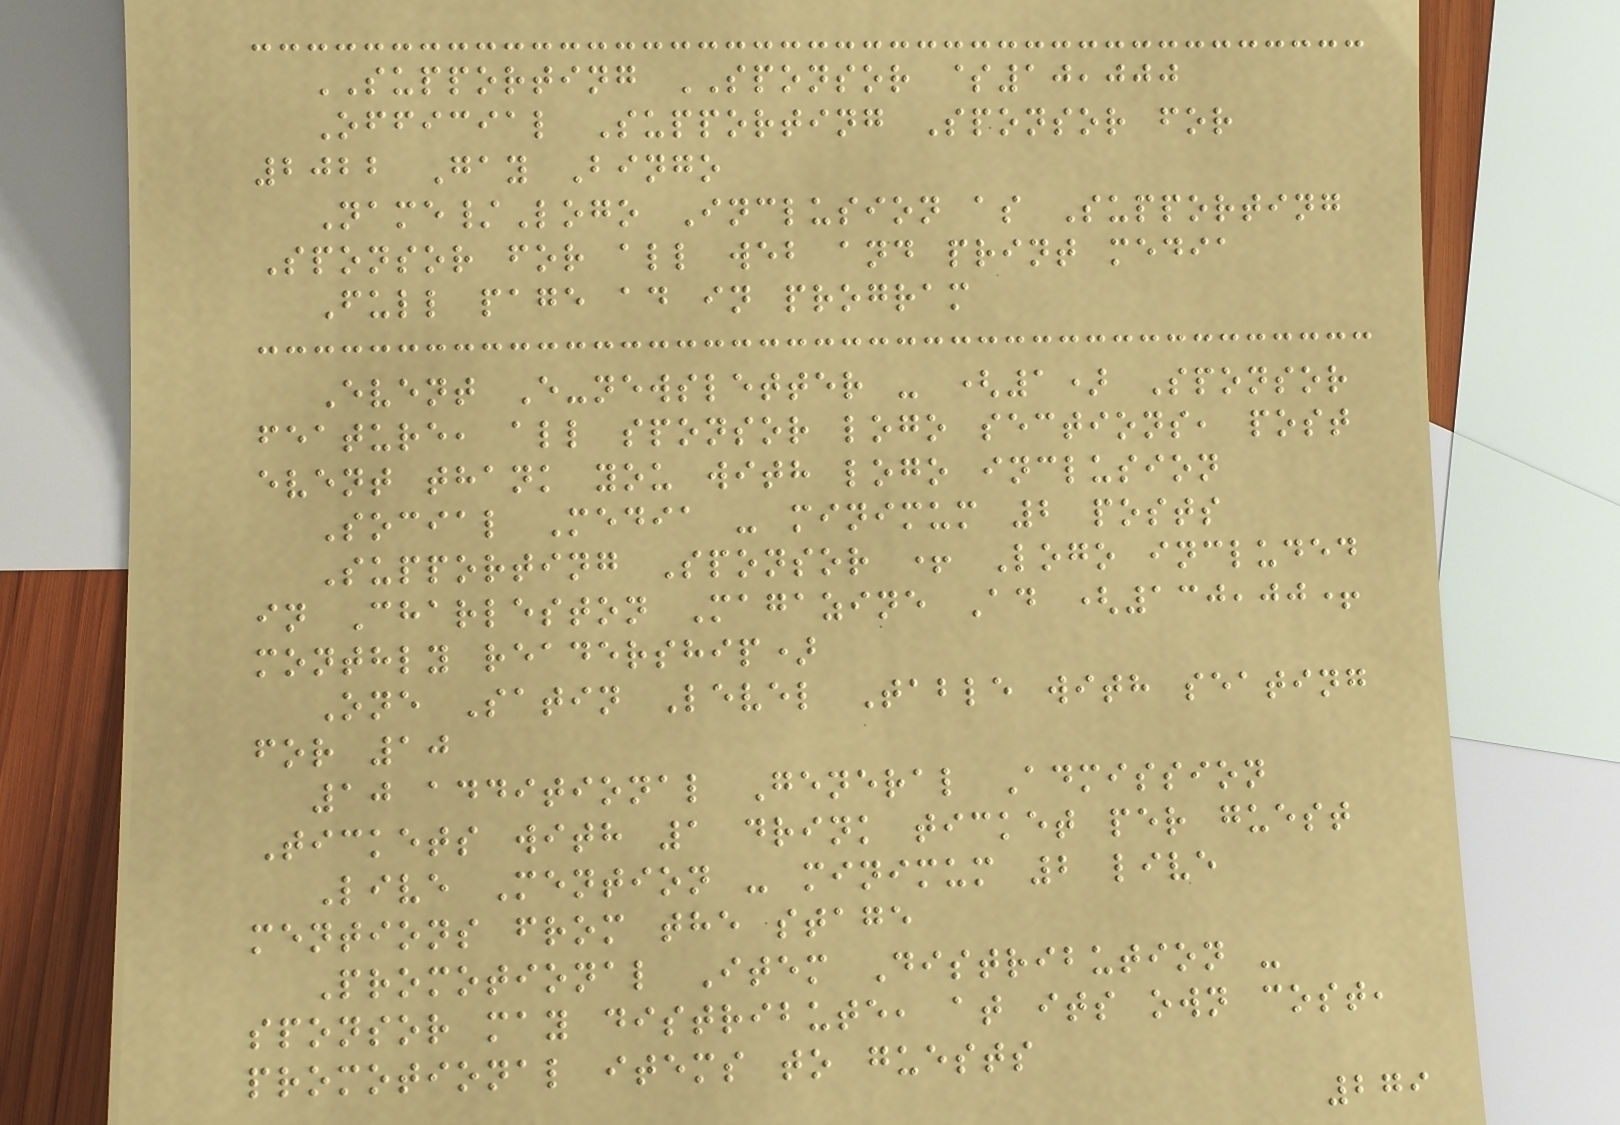SUPPORTING SPONSOR $10,000
Official Supporting Sponsor for
2022 Gay Bingo
Name/Logo Inclusion as Supporting
Sponsor for all web and print media
Full page ad in program
Event E-newsletter - (1) Sponsor
feature, all sponsor logo sections, post
event thank you with logo inclusion
Social Media - minimum 2 posts
Supporting Sponsor + Logo included
in Charleston Magazine Ad (130,00+
monthly readership)
One Satin Level Table with seating
for 10
10 additional General Admission
Tickets with 1 drink ticket per guest
Live Mention - minimum 2 live
mentions from the stage
Promotional Item Distribution -
sponsor may distribute, at its own cost,
promotional items to guests
279
